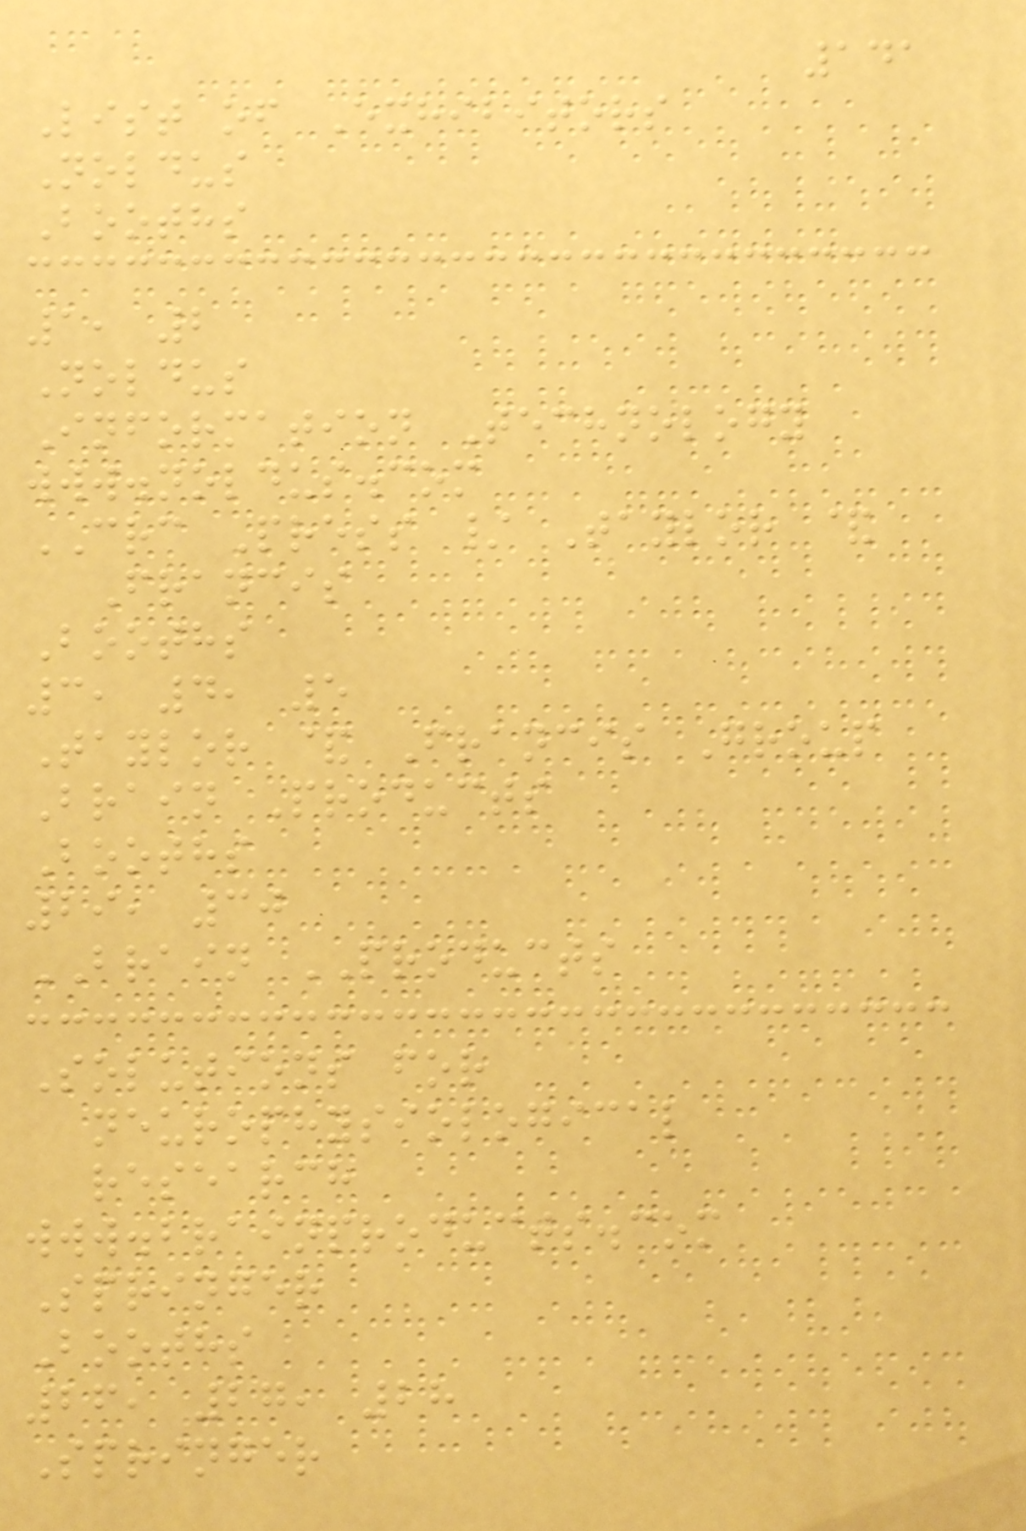141
List of Exhibitors
Noldus
Booths
1, 2
Noldus
Information Technology
www.noldus.com
CRC Press / Taylor &
Francis
Booths
3, 4, 5
Taylor & Francis Group
Brain Products
Booths
29, 30
BRAIN PRODUCTS
Solutions for
neurophysiological
research
www.brainproducts.com
Springer
Booths
26, 27, 28
Springer
